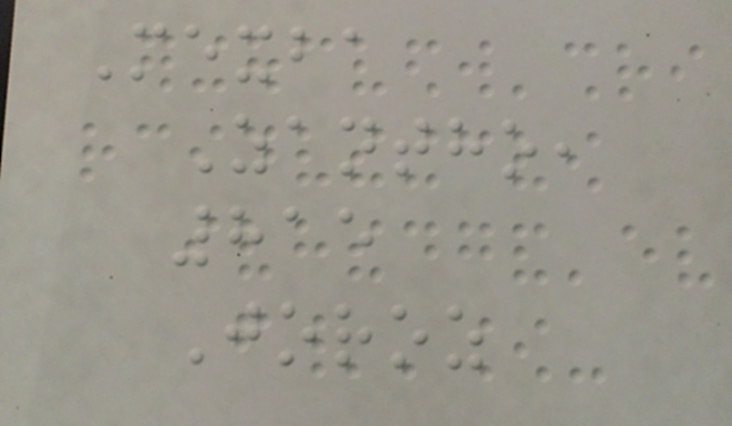Mexba
Zantho,
815
Joroz
